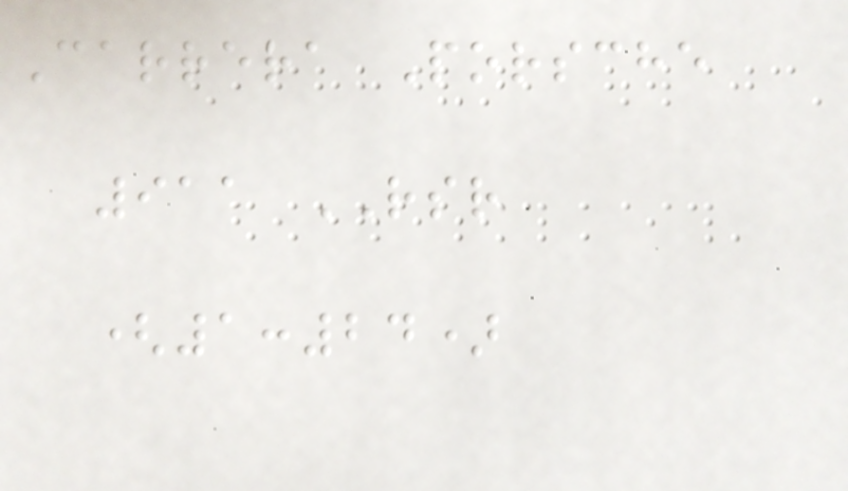Carrera Porsche
911 RSR
(1:24)
